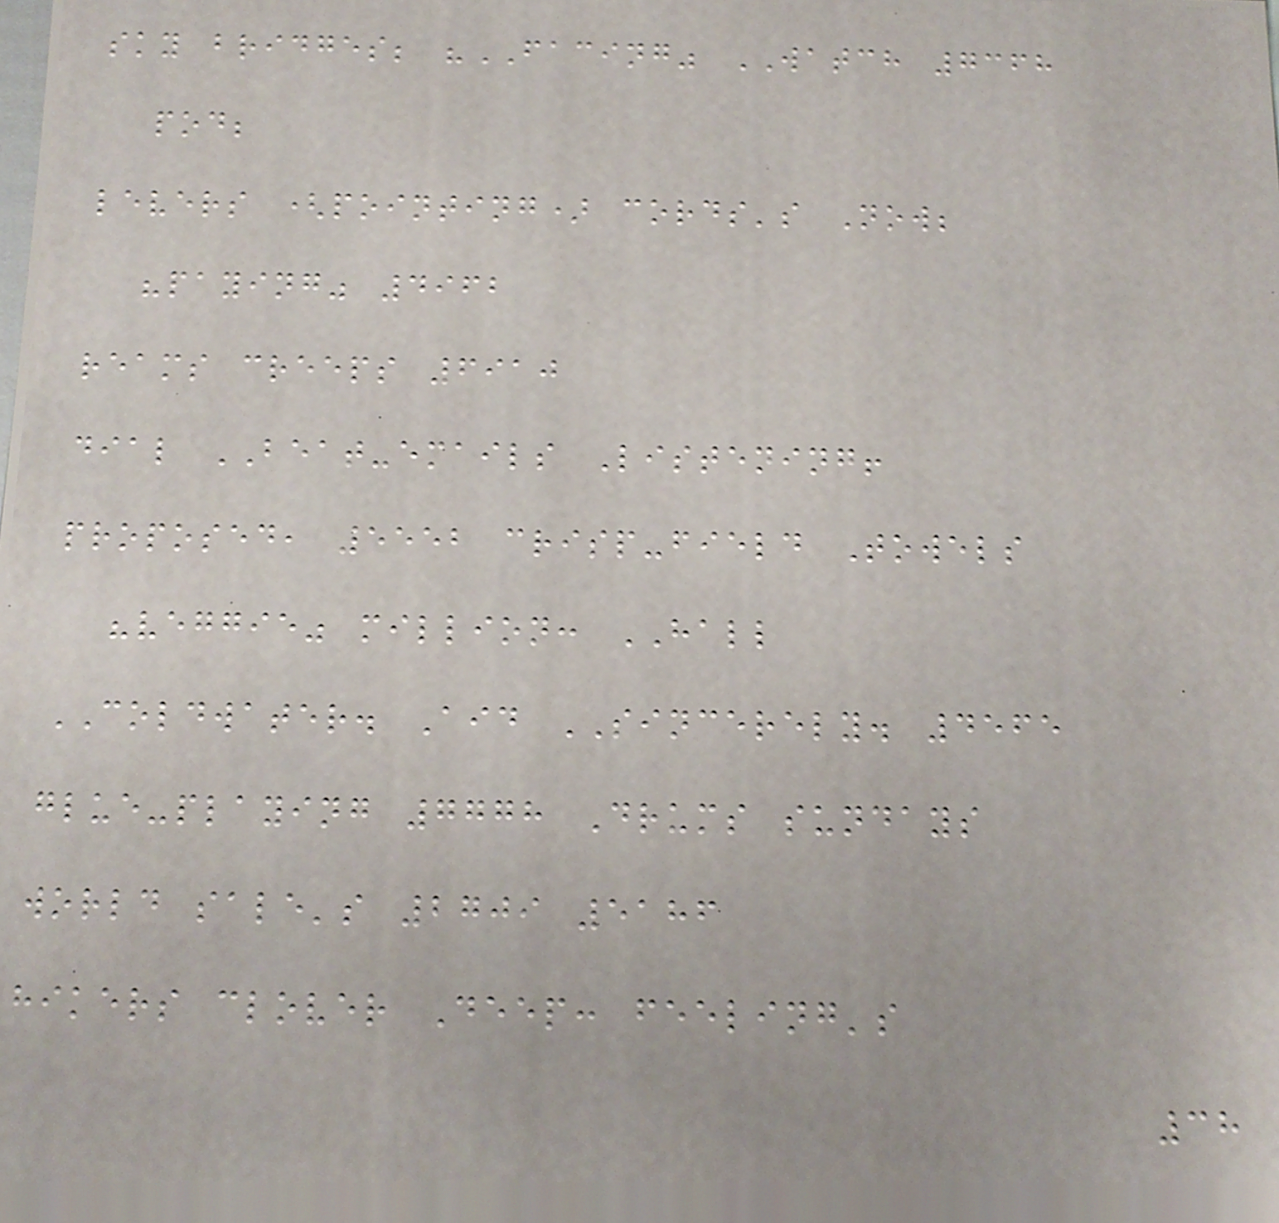sky bridges; "FACING" WATCH 7368
pod;
levers (pointing) cords's Now;
"paying" 4962
reams creeps 6910
dial BEAT-emails Listening!
proposed, 5552 crisp-field Towels
"veggie" million: HALL
COLDWATER. Aid SINCERELY. 4565
glue-playing 7778 Drums sundays
world sale's 2709 5186
hikers clover Deep: feeling's
38
